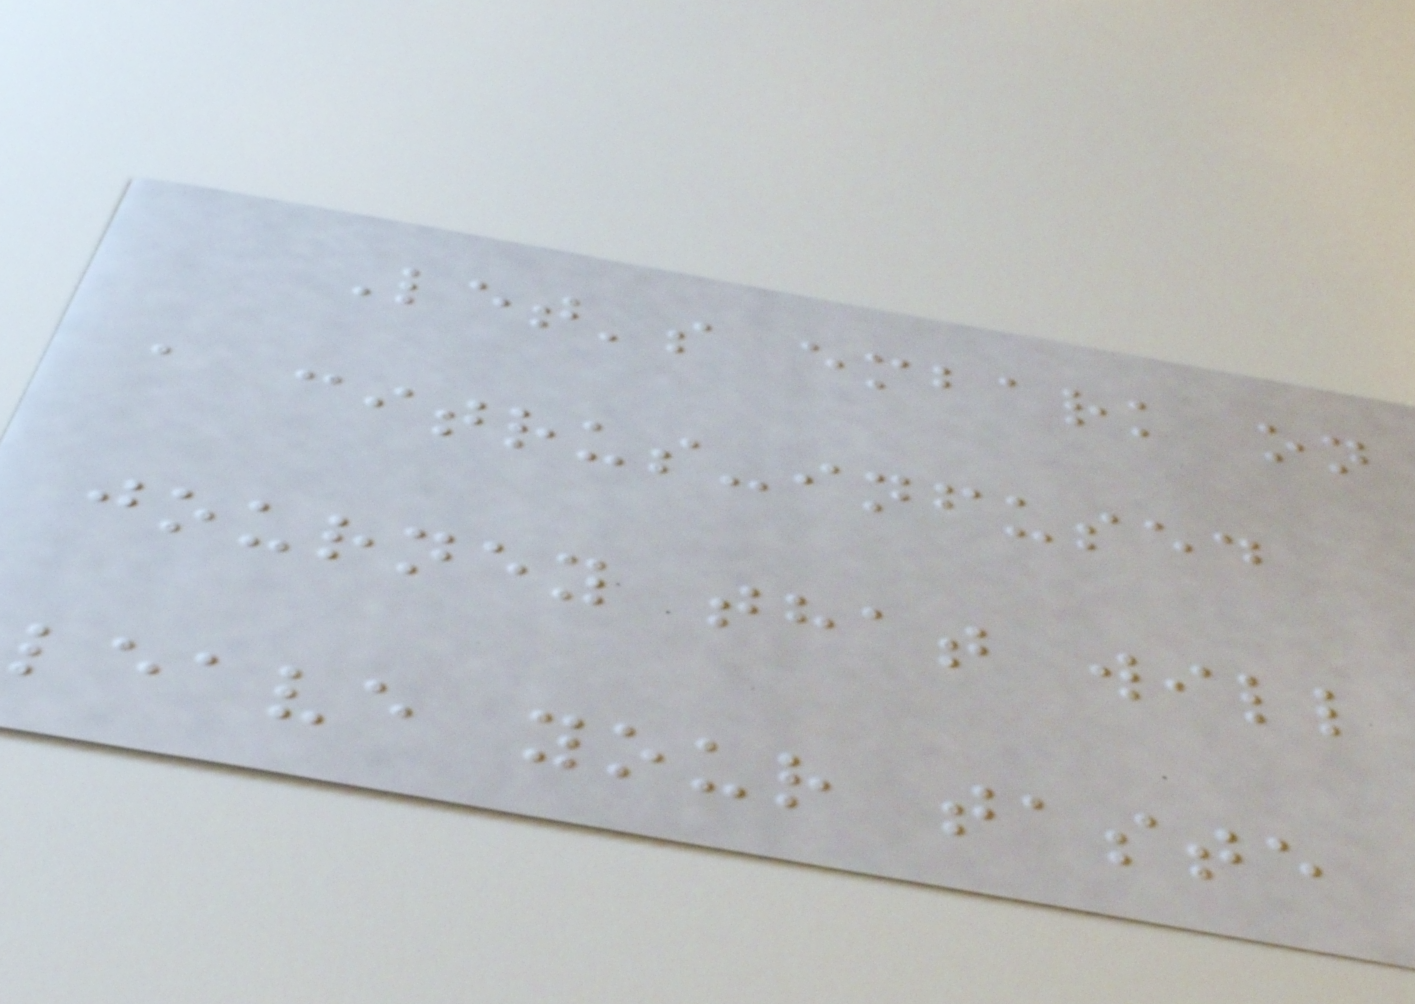Let's embark on
a citrus-infused
journey that will
leave your taste
